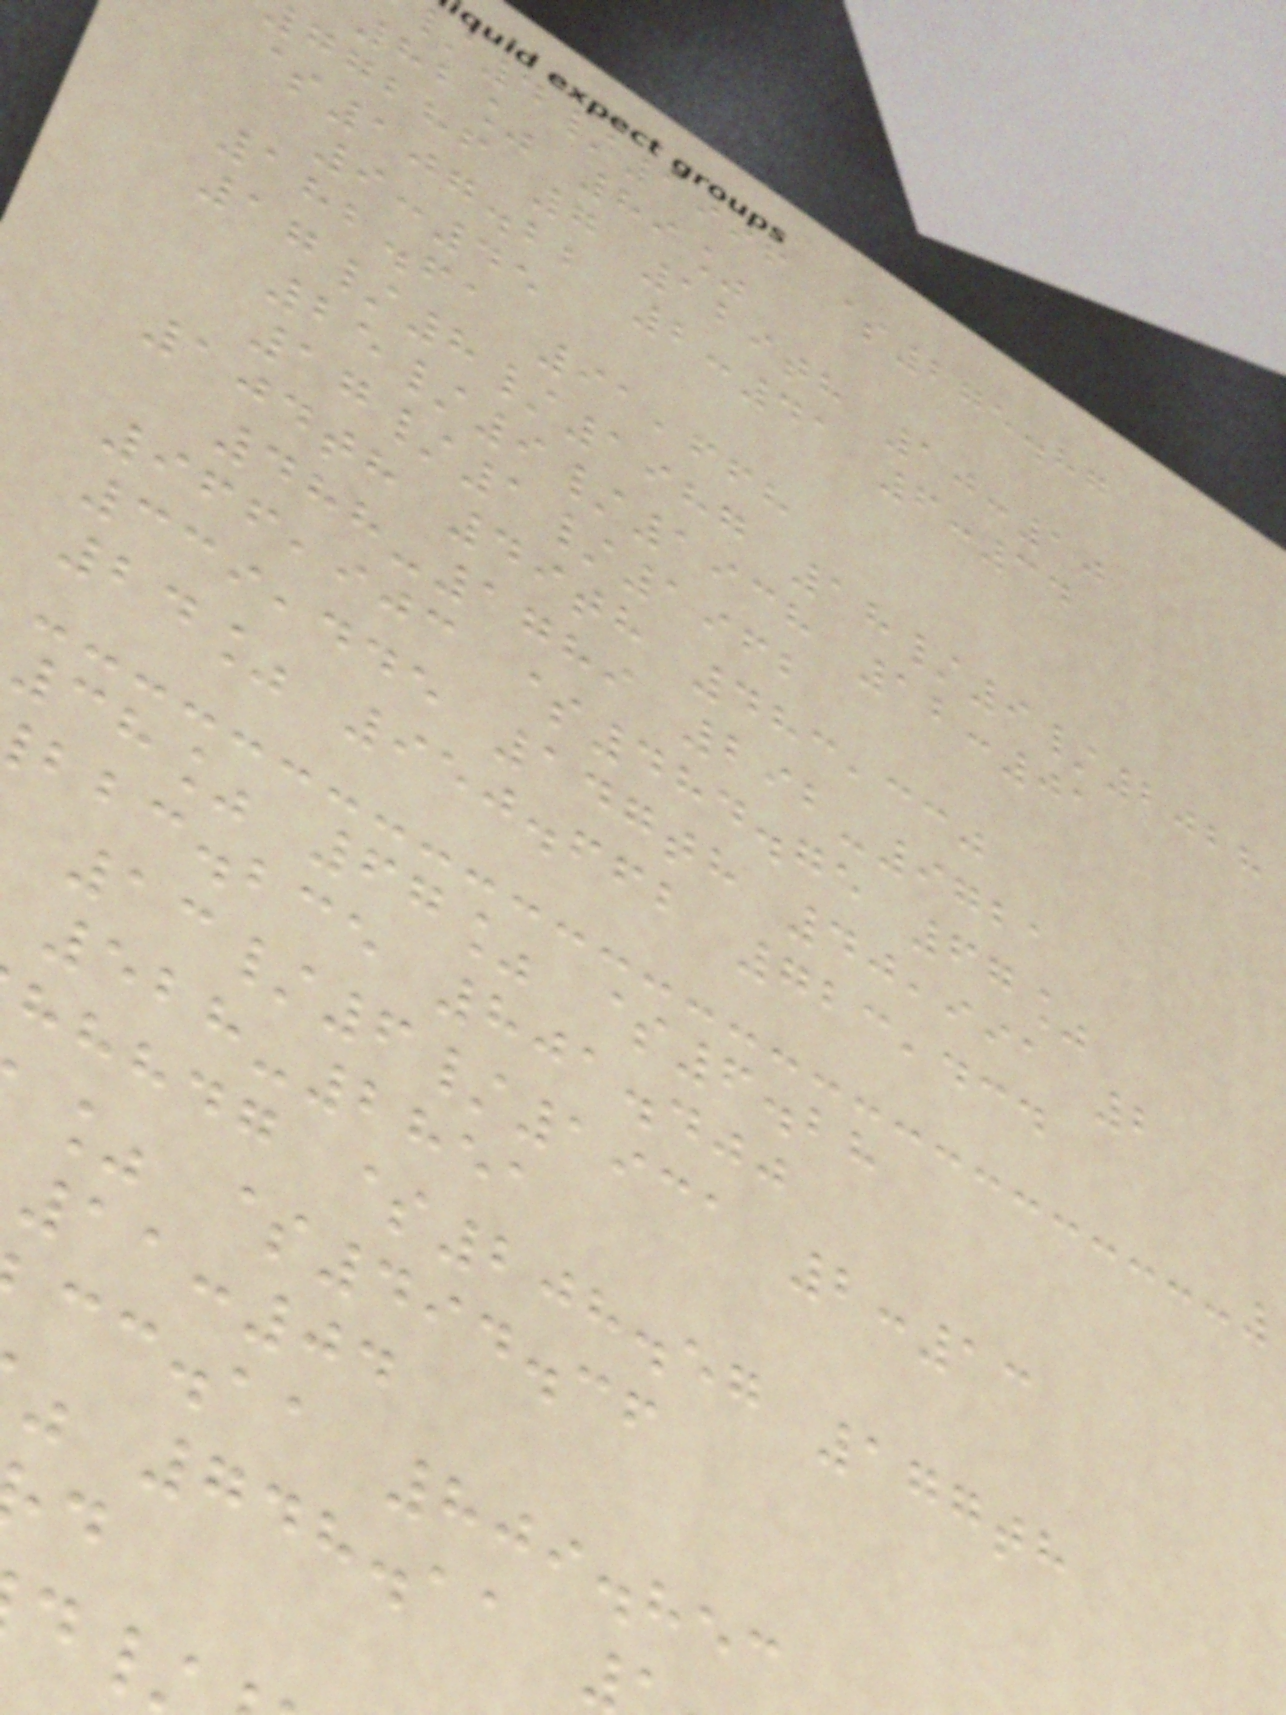4/1996 $275.87
82% 89%
ggbhf 7 129th 10:10
$107.22 2:41 6:34
9:45
182.61 91,668
17/8/1987 18/9/2028
25/9/1938 12:01
17/1/1962
104th 49th 483,330
488-1789 292-9721
966,903 $484.75 67%
339,445 147th 40,991 2
24% 950.662 723,434
38% 67% $6.28
bbc.bce 801.400
13/6/1931 2:13
528-2851
hhhdg $208.57 177th
% $494.36
11:04
cc.aa 809.853
748.11
